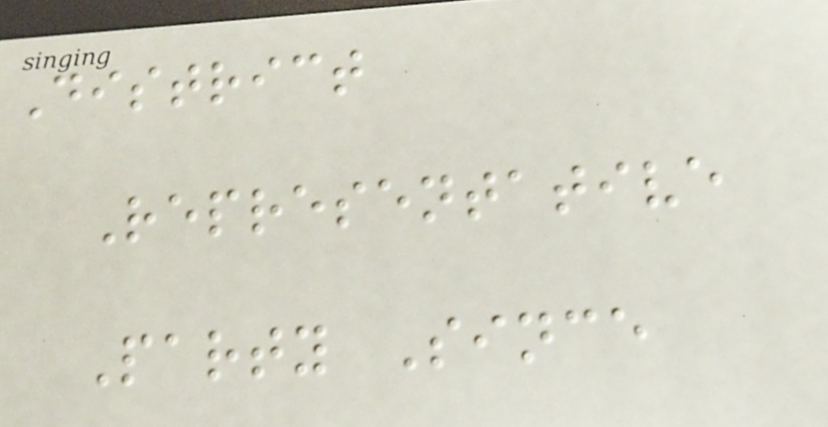District
Representative
Party Since
